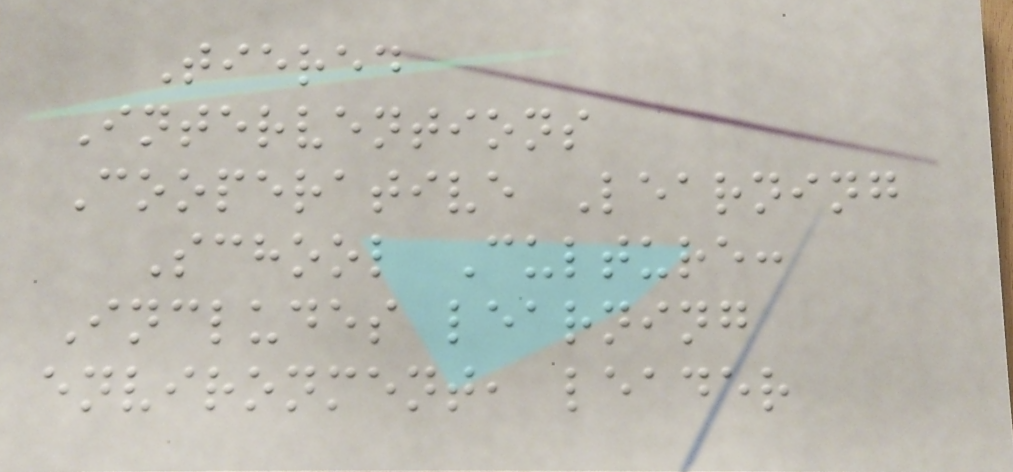Tiered
Interventions
Cooperative Learning
School Culture:
Includes learning
environment, leader
